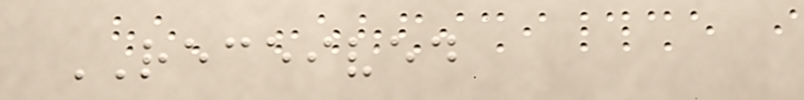RECEIVED
